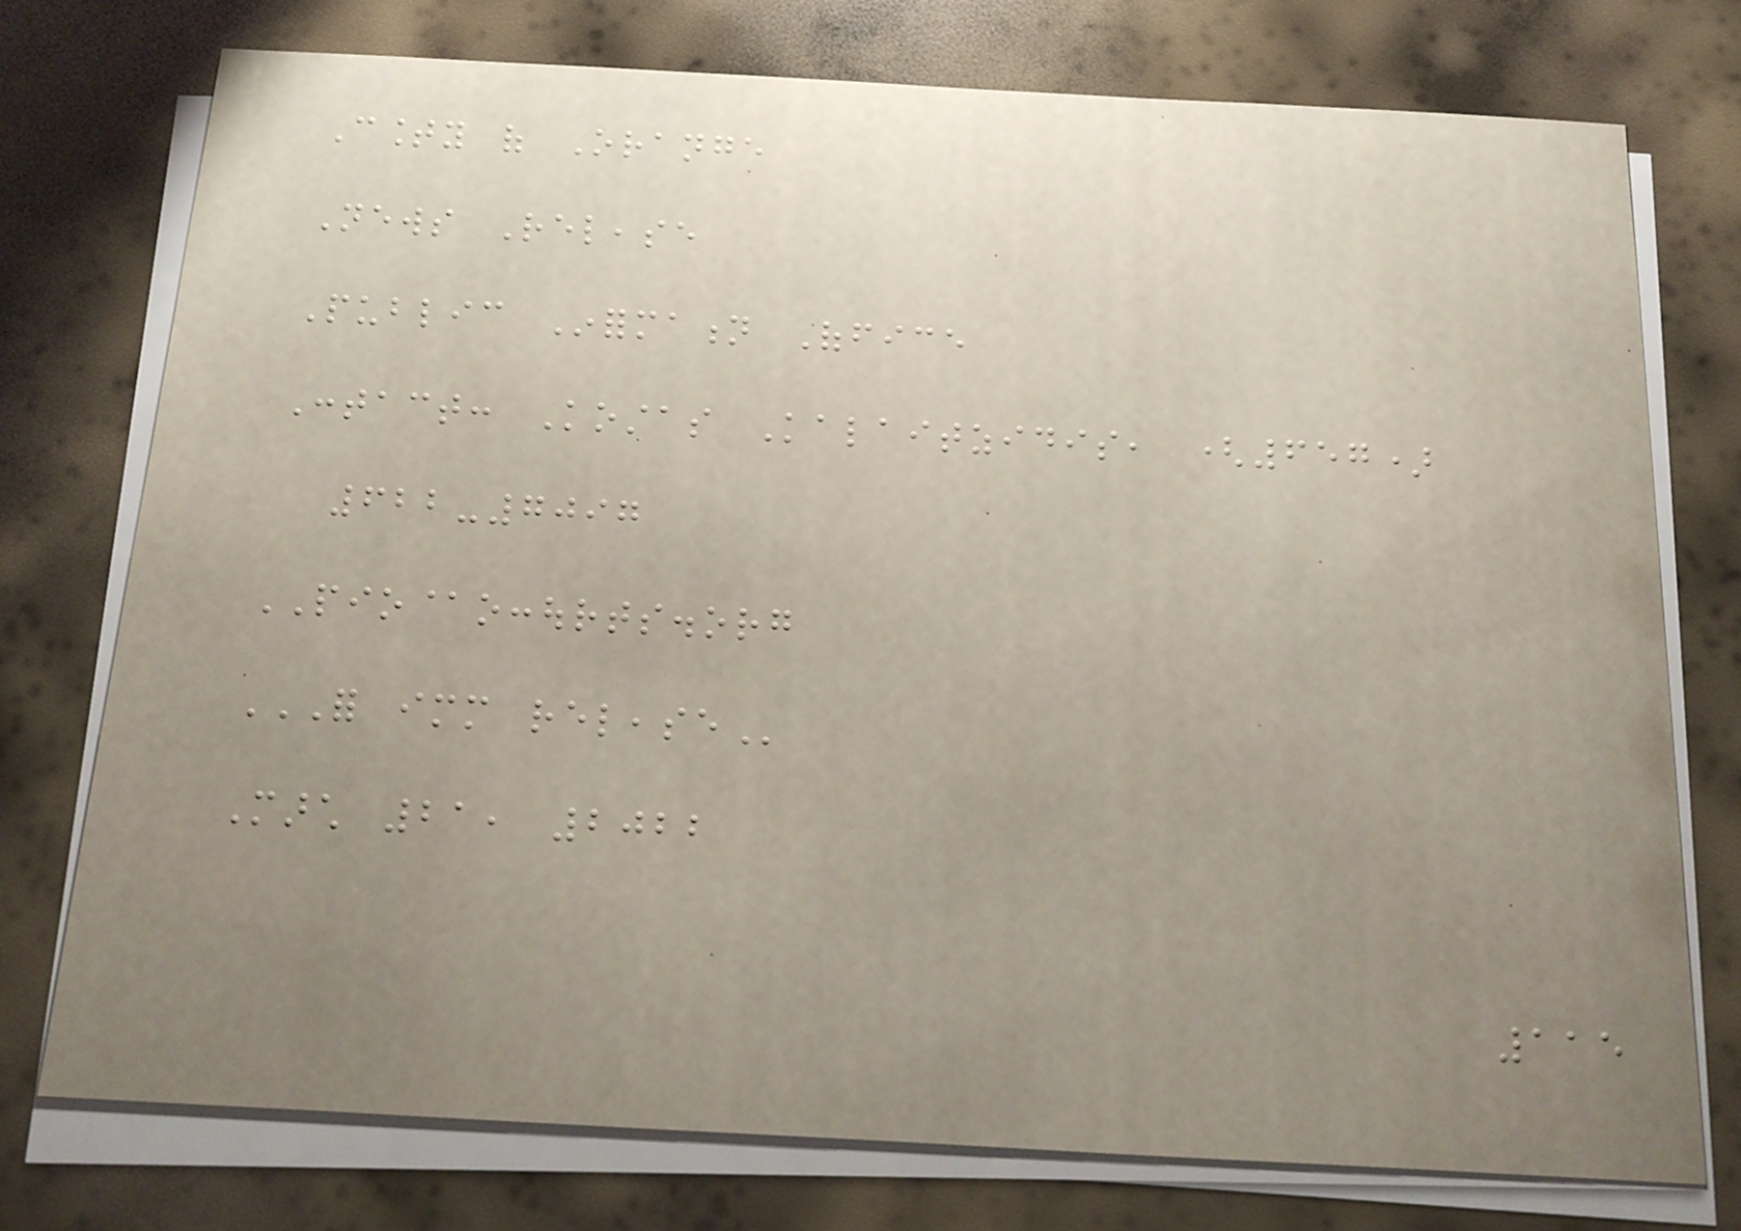County of Orange
News Release
Public Information Office
Contact: Kostas Kalaitzidis, (657)
622-7097
PIO@occourts.org
FOR IMMEDIATE RELEASE
March 21, 2022
115
